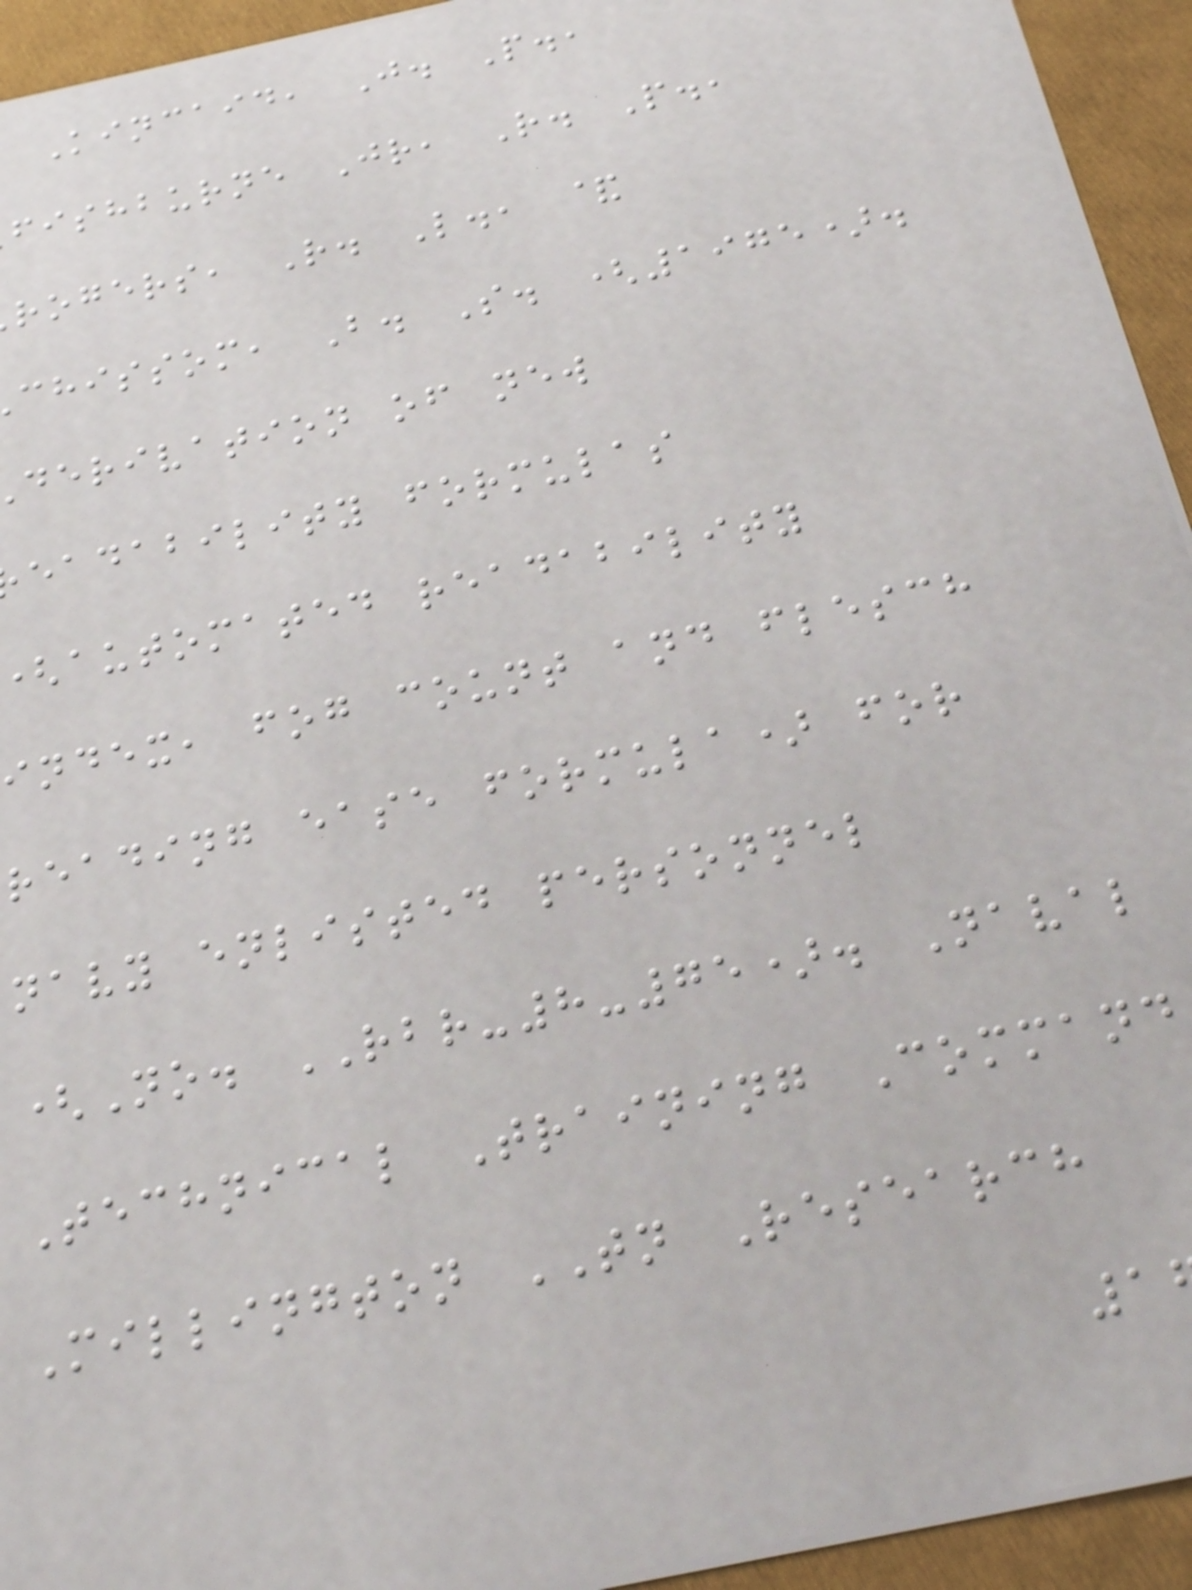Kincaid, J. P.,
fishburne Jr, R. P.,
rogers, R. L., &
chissom, B. S. (1975).
derivation of new
eadability formulas
automated readability
index, fog count and flesch
reading ease formula) for
navy enlisted personnel
(No. RBR-8-75). Naval
Technical Training Command
Millington TN Research
